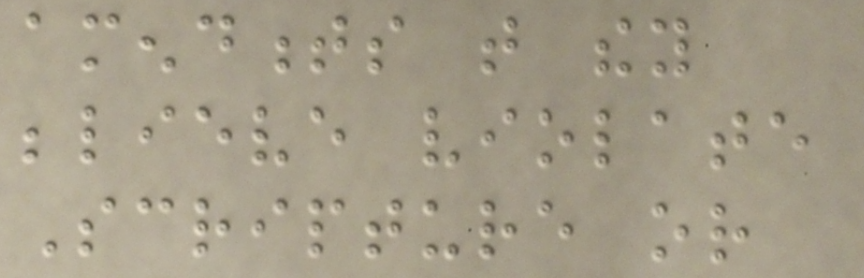amendments that they
believe violate
Scripture or
